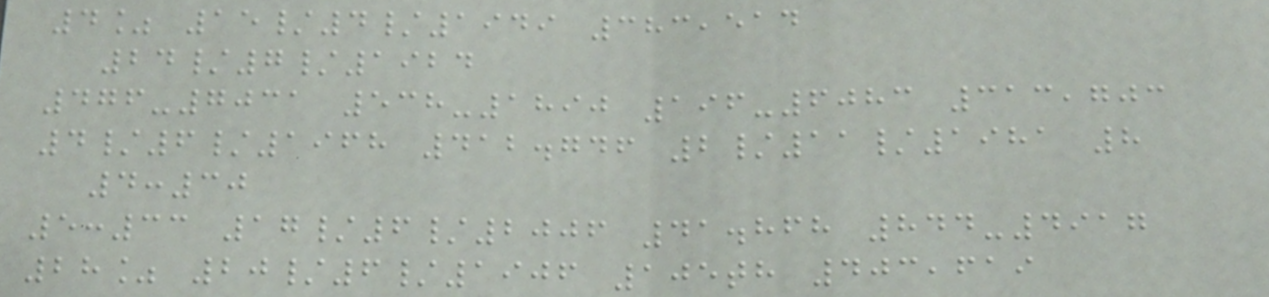4% 15/4/1949 383,514
24/7/1924
476-7031 538-1890 196-6083 313,703
4/6/1968 412.746 2/11/1981 8
4:30
5:33 17/6/2006 41.868 844-4917
28% 20/6/1906 105th 403,619
